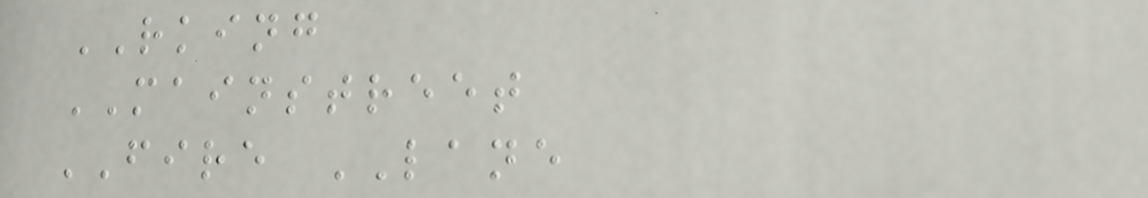RKING
MAINSTREET
FIRE LANE
